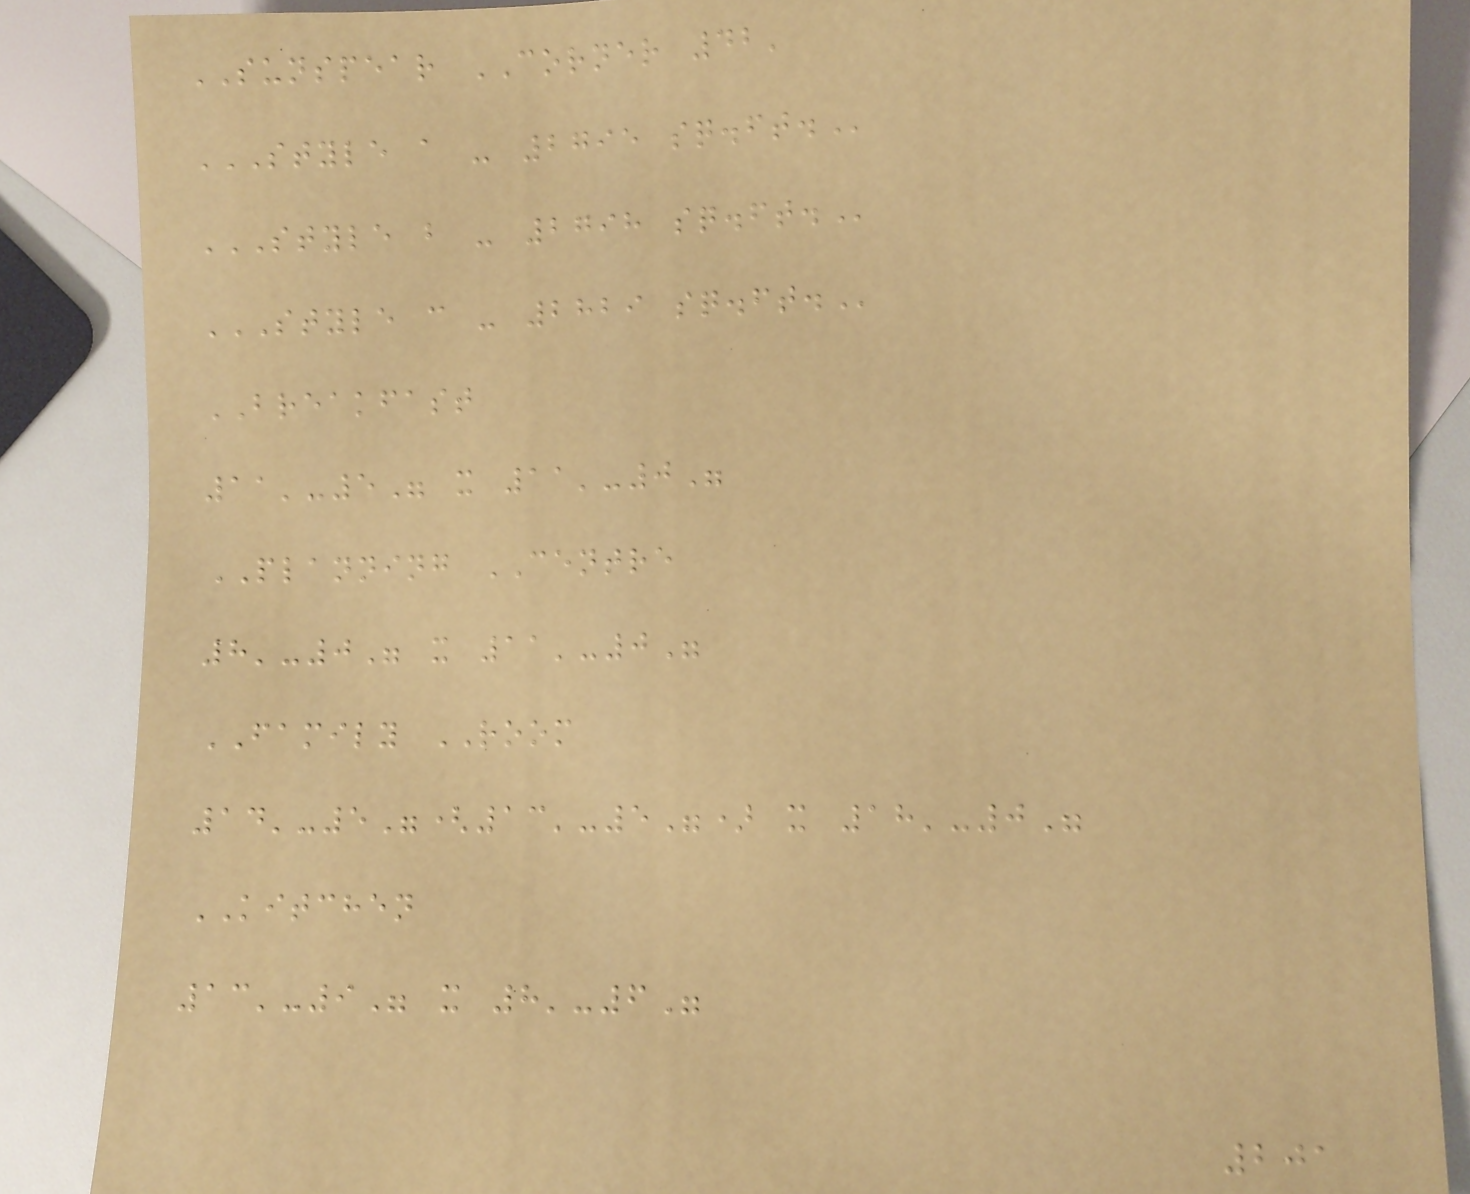SUNSPEAR CORNER 42'
STYLE A - 2795 SQ.FT.
STYLE B - 2798 SQ.FT.
STYLE C - 2829 SQ.FT.
BREAKFAST
11'-5" x 11'-0"
PLANNING CENTRE
8'-0" x 11'-0"
FAMILY ROOM
14'-5"(13'-5") x 18'-0"
KITCHEN
13'-9" x 8'-6"
201
